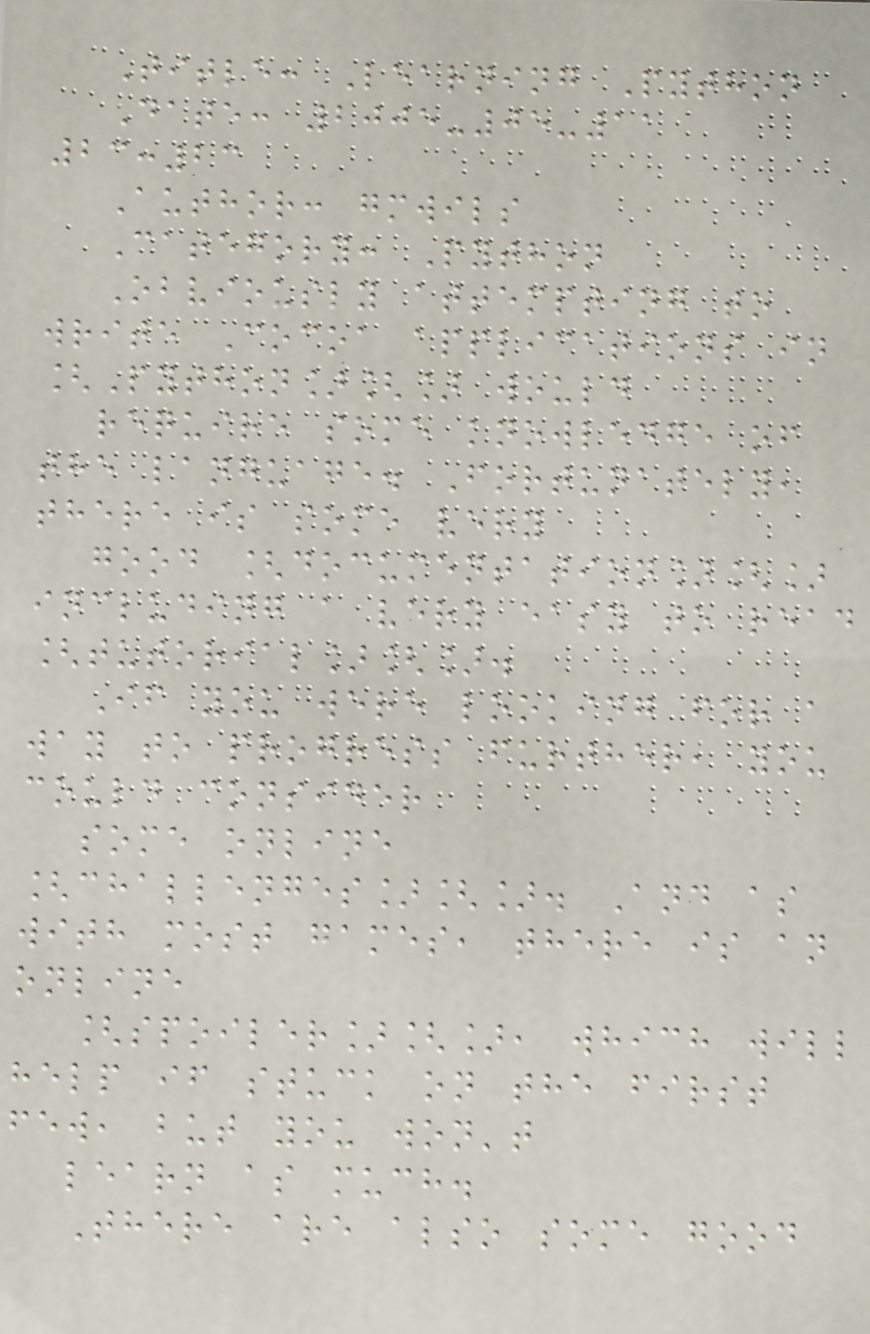Title: Learning Python
Date: 2005-05-11
23:23
Author: gmwils
Category: Python
Obviously attempting to
write Cocoa applications in
[Python][] would
require some knowledge of
the language. Fortunately,
there is some very
good [documentation][]
including a very easy to read
[tutorial][].
If you were looking for a
way to progress further, you
could consider
some online
[challenges][]. And as
with most games, there is an
online
[spoiler][], which will
help if stuck on the first
few, but you won't
learn as much.
There are also some good
